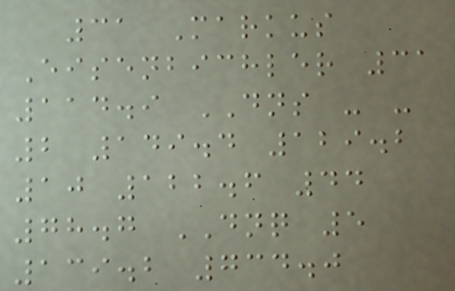31 Markus
Eisenbichler 31
114.9 DNS - -
2 149.4 129.2
10 122.6 44
78.7 DNQ 5
139.2 734.0
